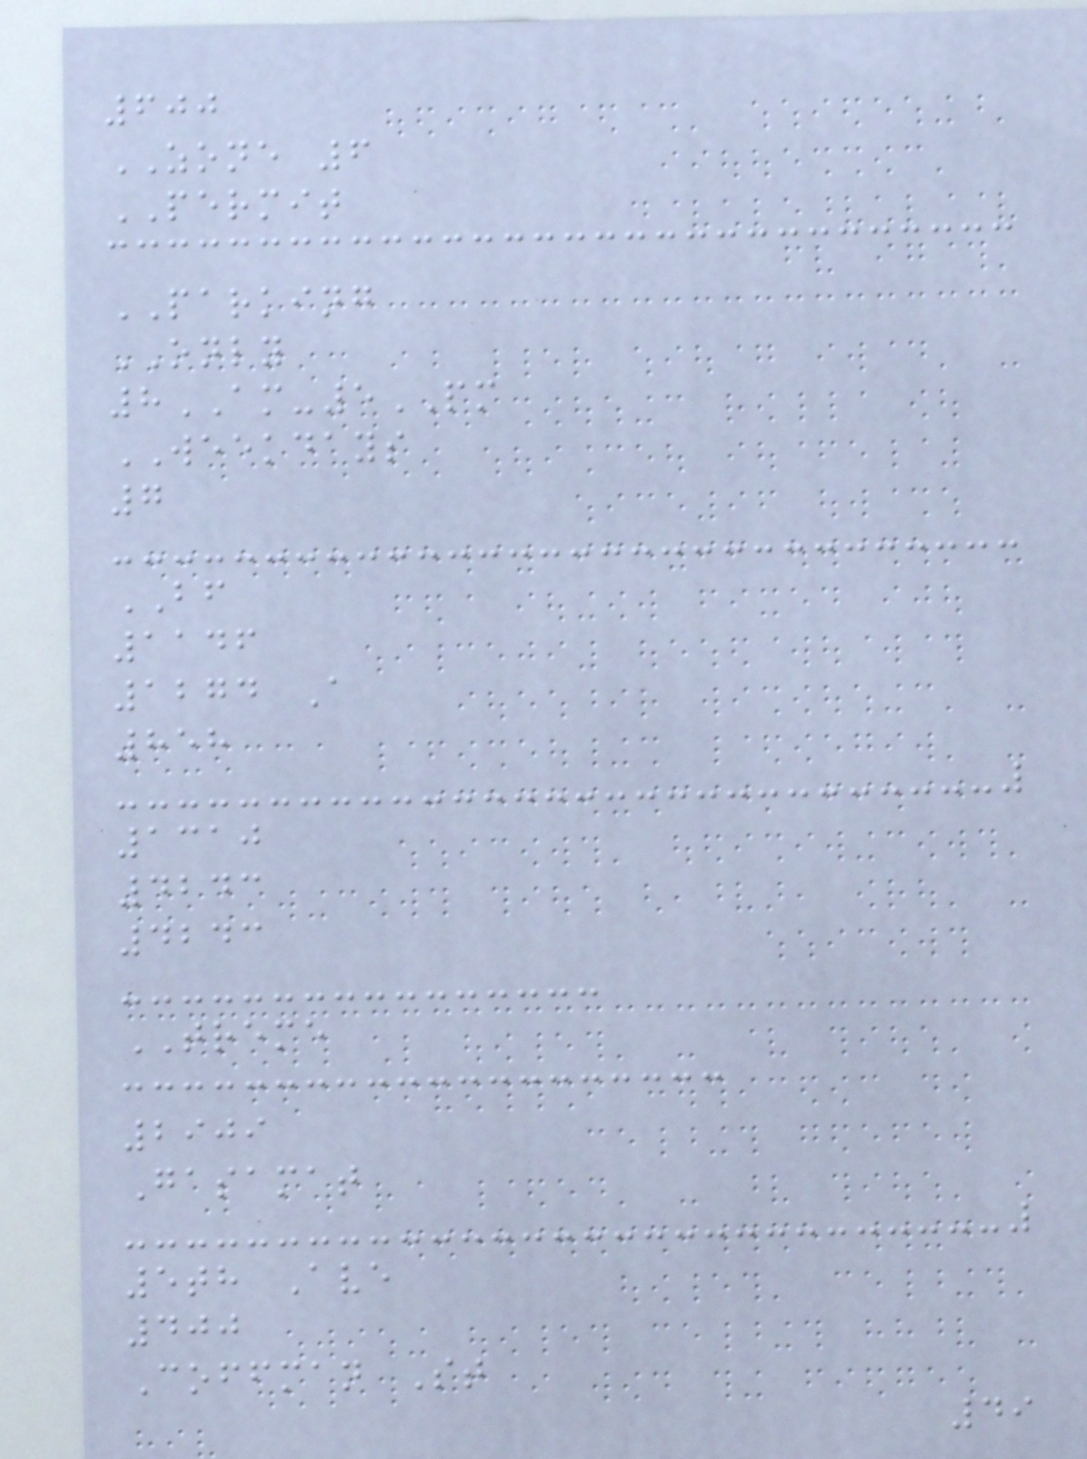600
ZONE 6
PERMIT
PARKING
ONLY
8AM-5PM
WEEKDAYS
7
BF
1146
1274 A
858
1310
4243
4243
TREME
2909
Gasamat
5th Ave
400
Coffman St
49
